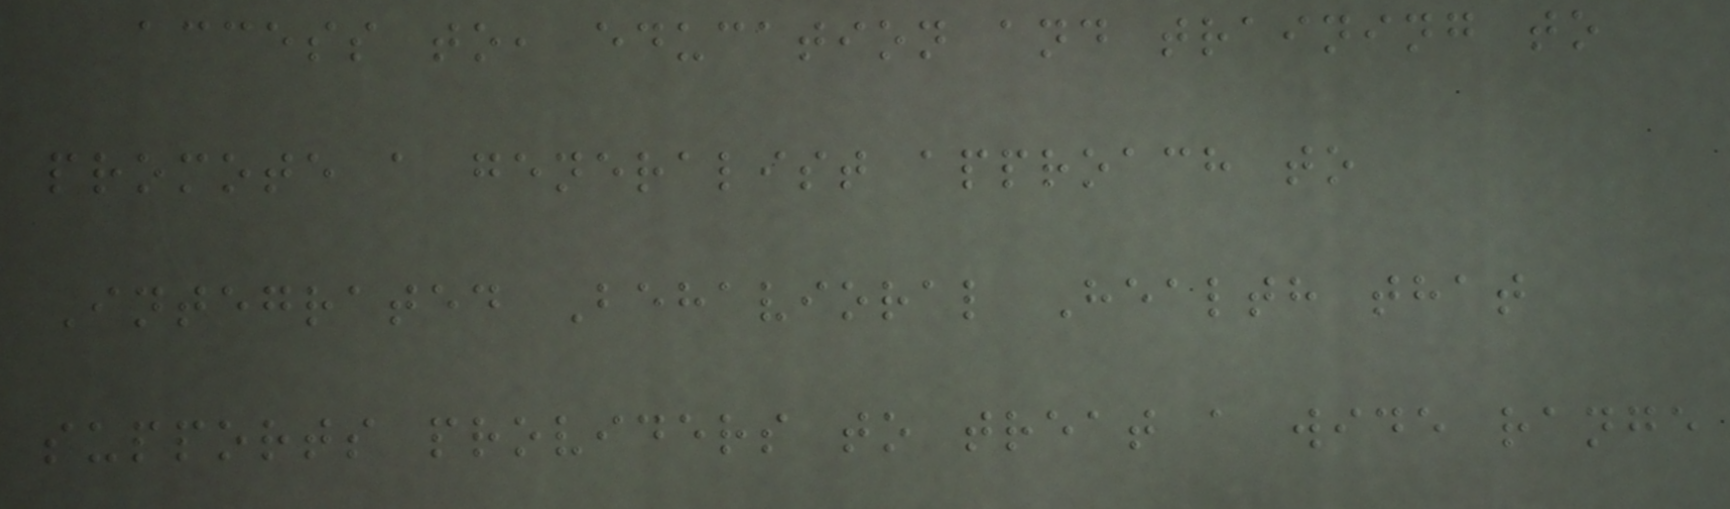access to, education and training to
promote a generalist approach to
Integrated Behavioral Health that
supports providers to treat a wide range
